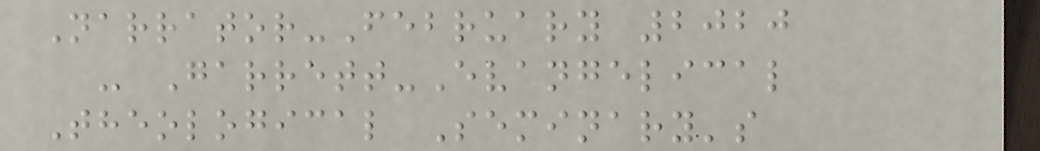Narrator-February 2020
- Garrett-Evangelical
Theological Seminary's
